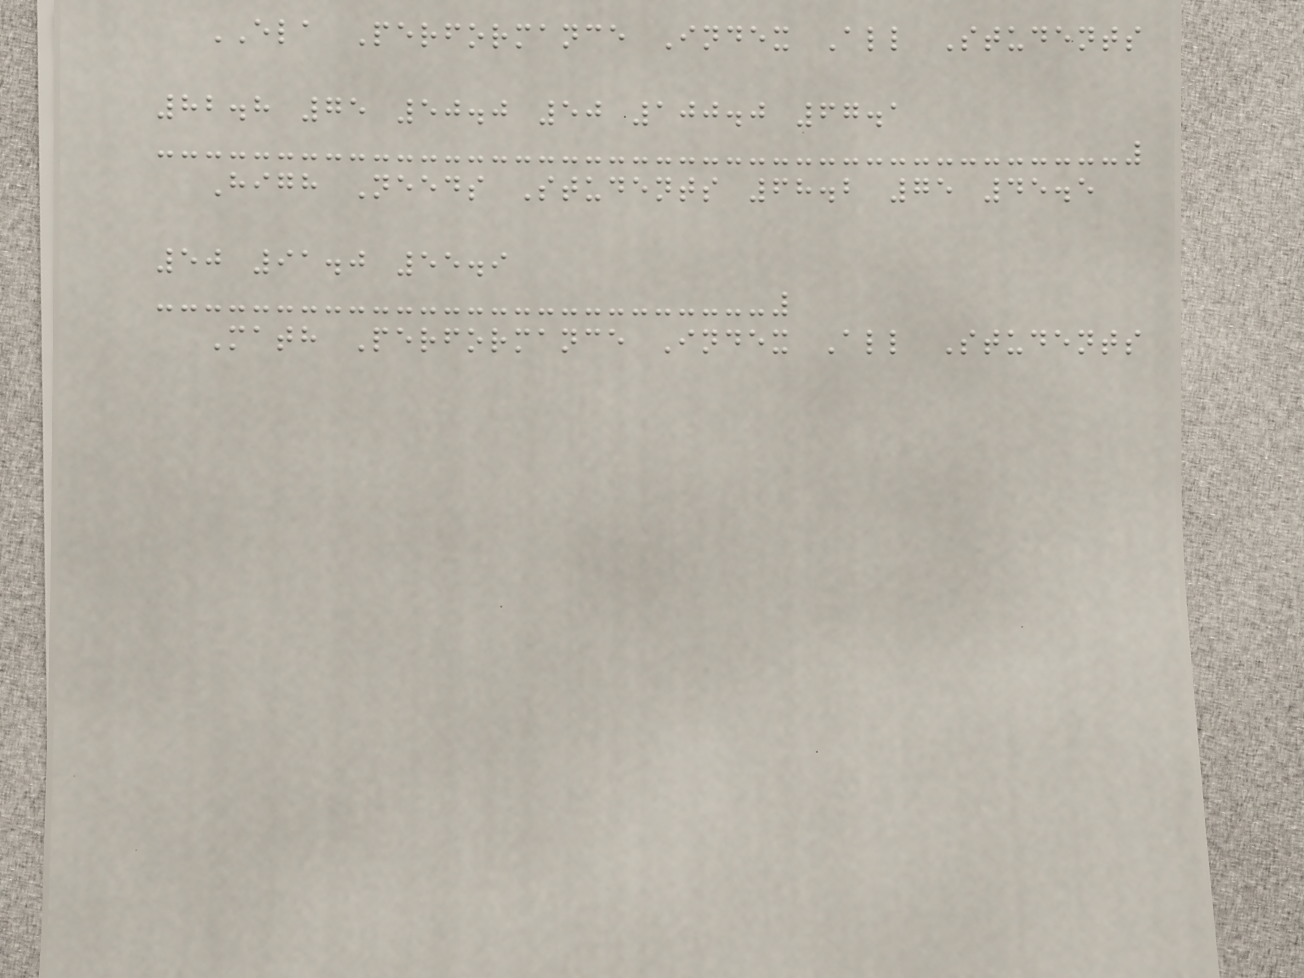ELA Performance Index All Students
82.8 75 50.0 50 100.0 67.1
High Needs Students 68.2 75 45.5
50 91.0 55.9
Math Performance Index All Students
